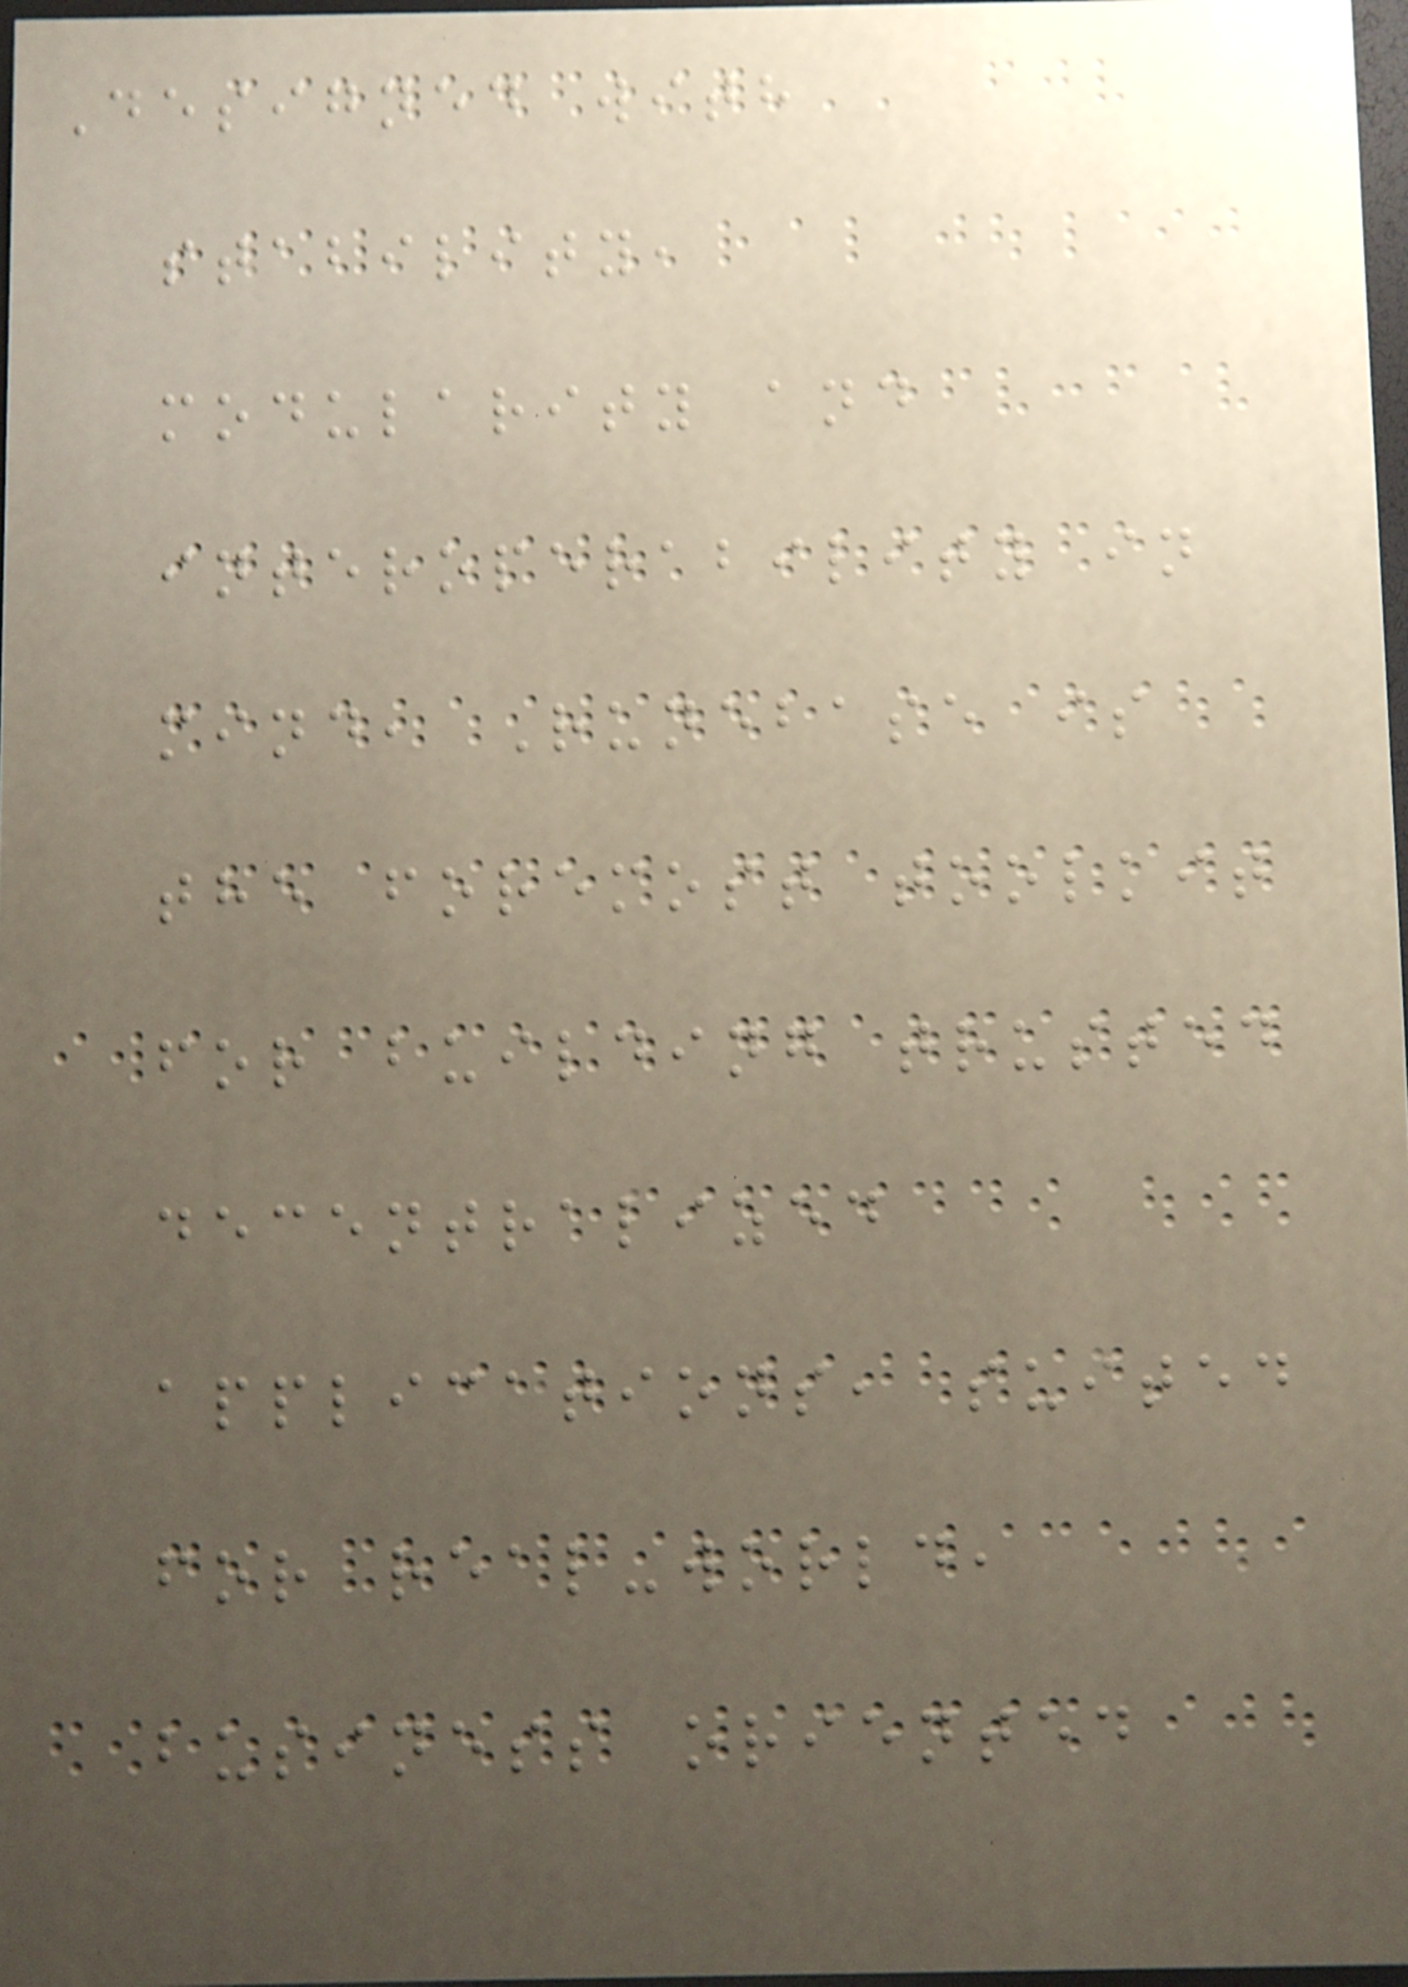Designed with
stability,
modularity and
interoperability in
mind, Runebase is
the foremost toolkit
for building trusted
decentralized
applications, suited
for real-world,
business oriented
